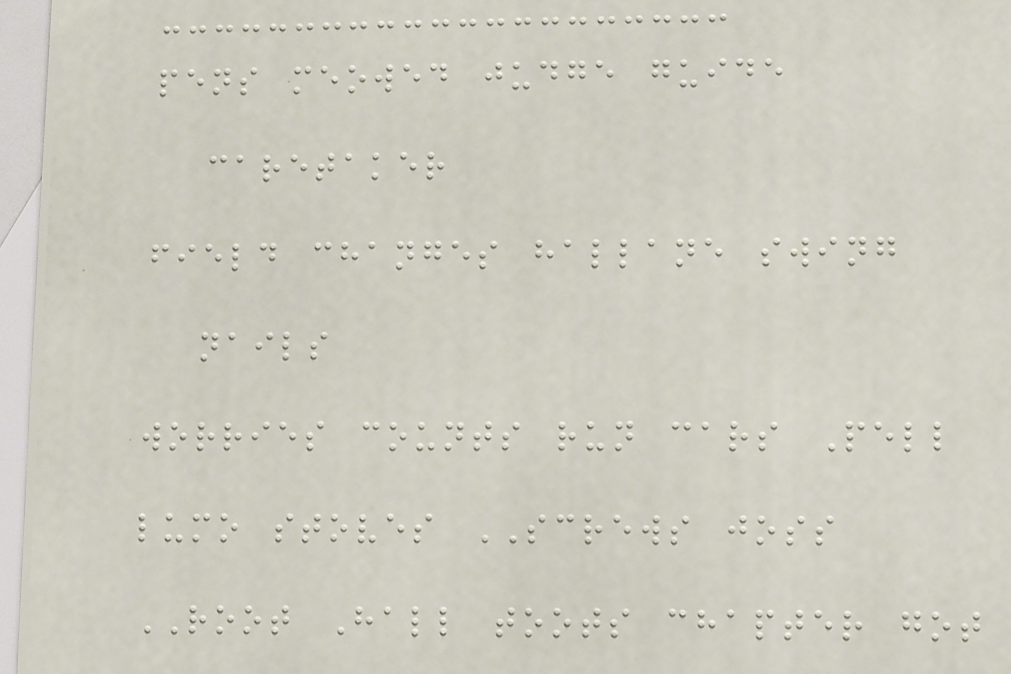pens meowed judge guide
caretaker
field changes hallane swing
nails
worries counts run cars Pell
lumo stoves SCREWS joss
ROOT Hall toots chapter got
